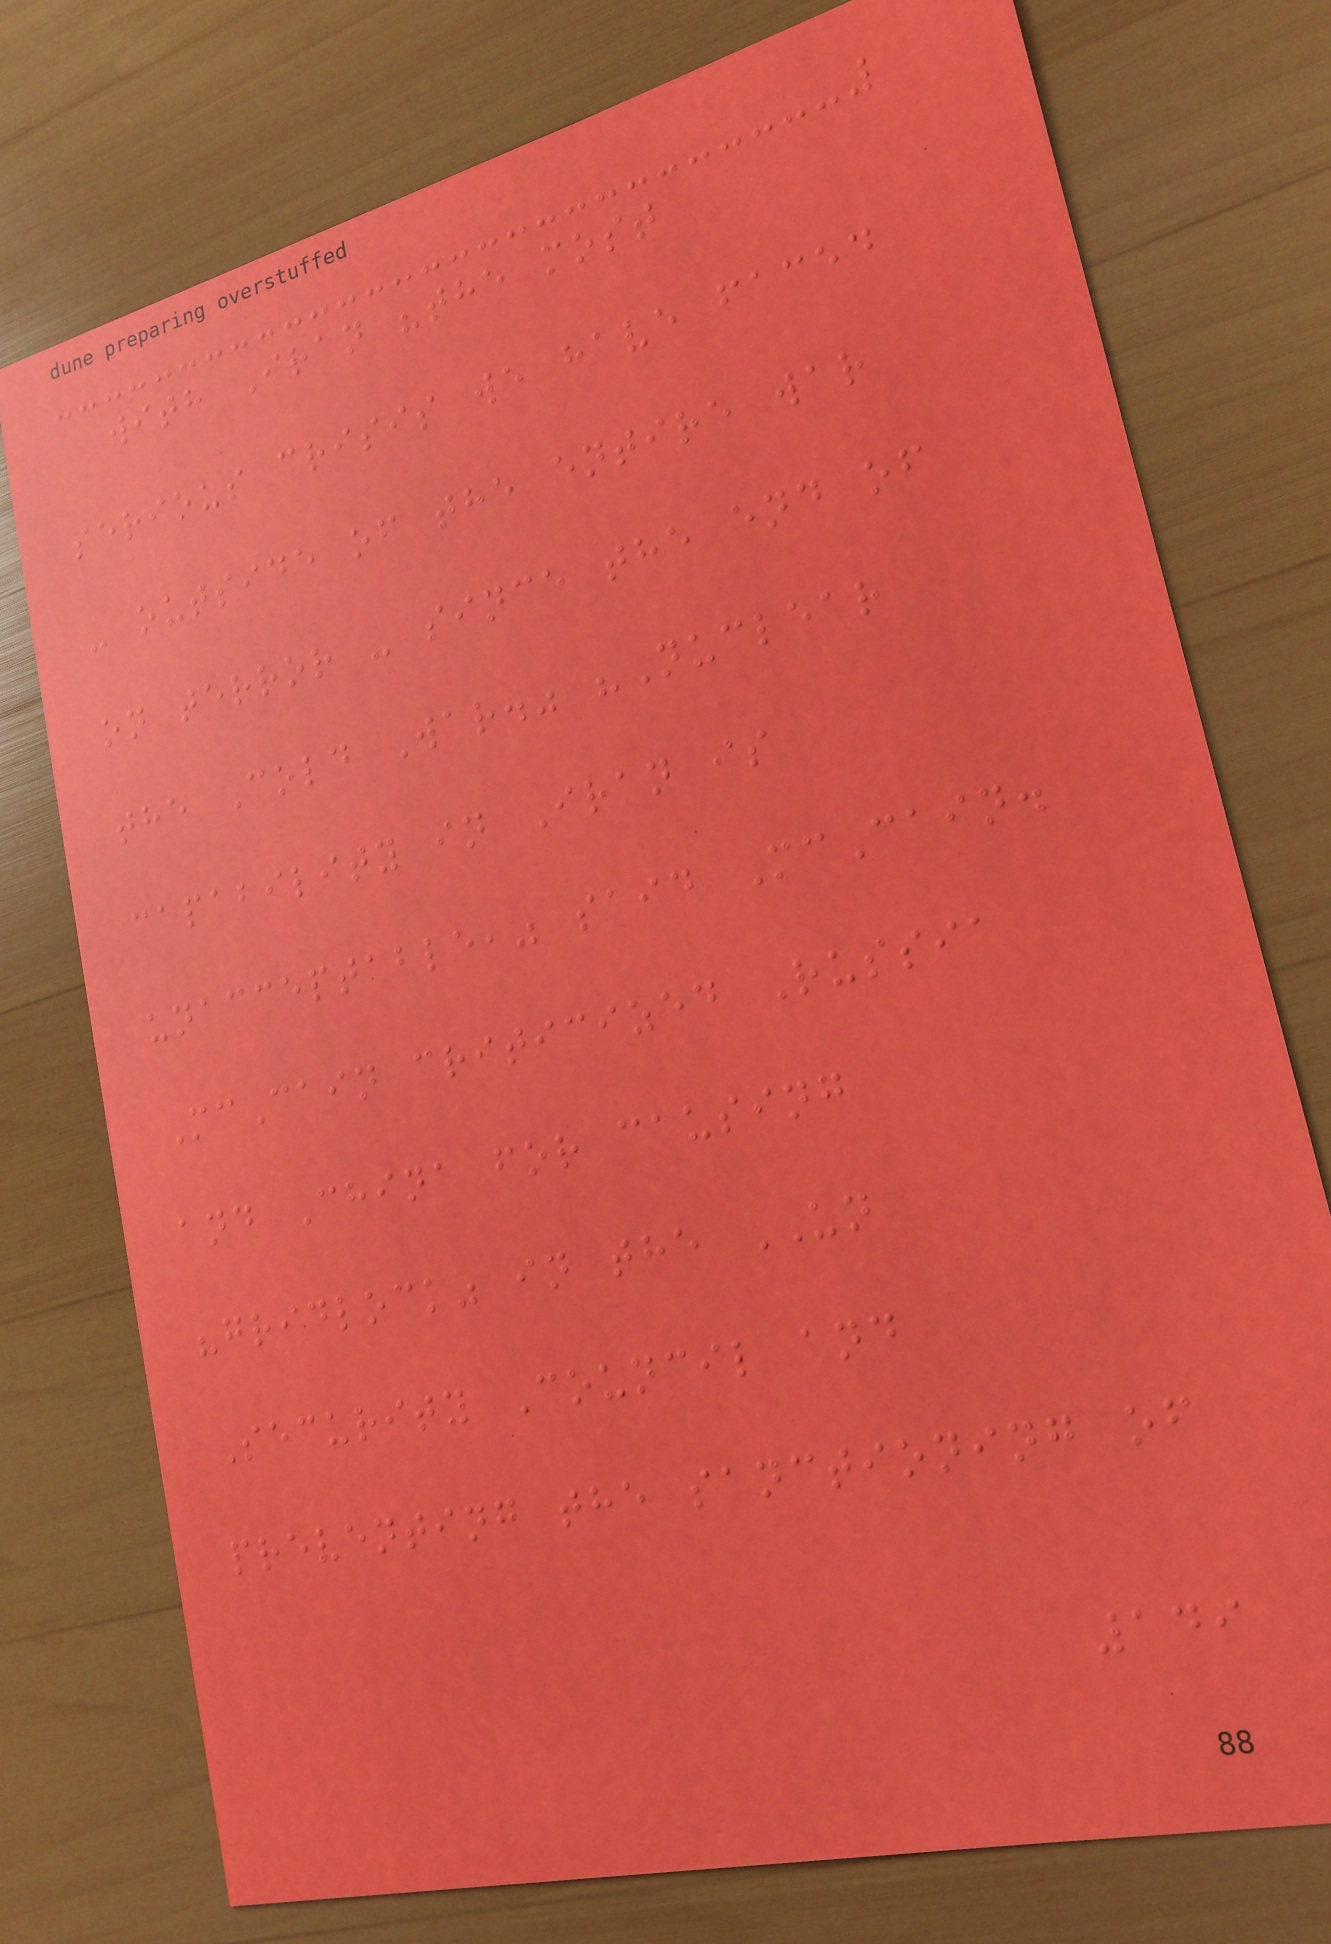with Iran "the most
serious crisis we have faced
- outside of the entire war
on terror - since the end of
the Cold War." "Nuclear
capability in Iran is
unacceptable," said McCain.
McCain criticized Russia
and China for causing
"gridlock" in the UN
Security Council and
preventing the sanctioning of
149
